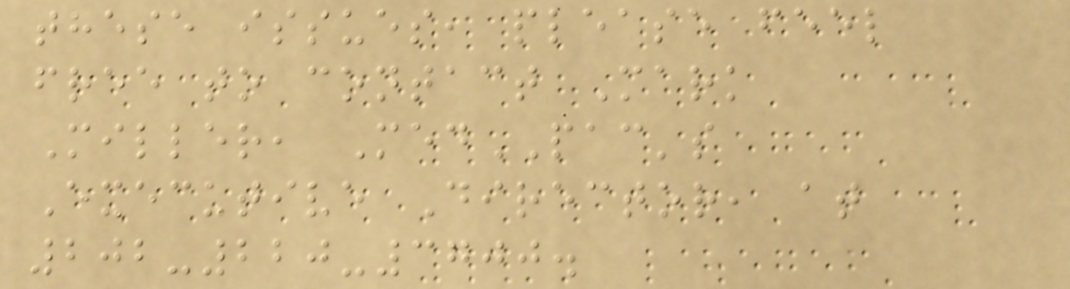these issues, please feel
free to contact Mark
Miller, MedPAC's
Executive Director, at
202-220-3700.
